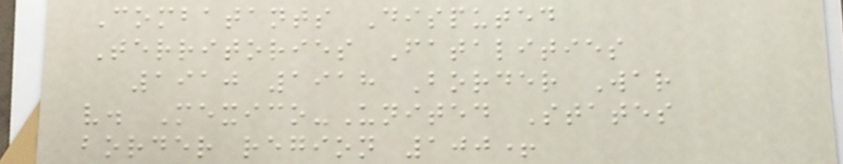Combatants Disputed
Territories Fatalities
1910 1918 Border War
v. Mexico-United States
border region 100+
